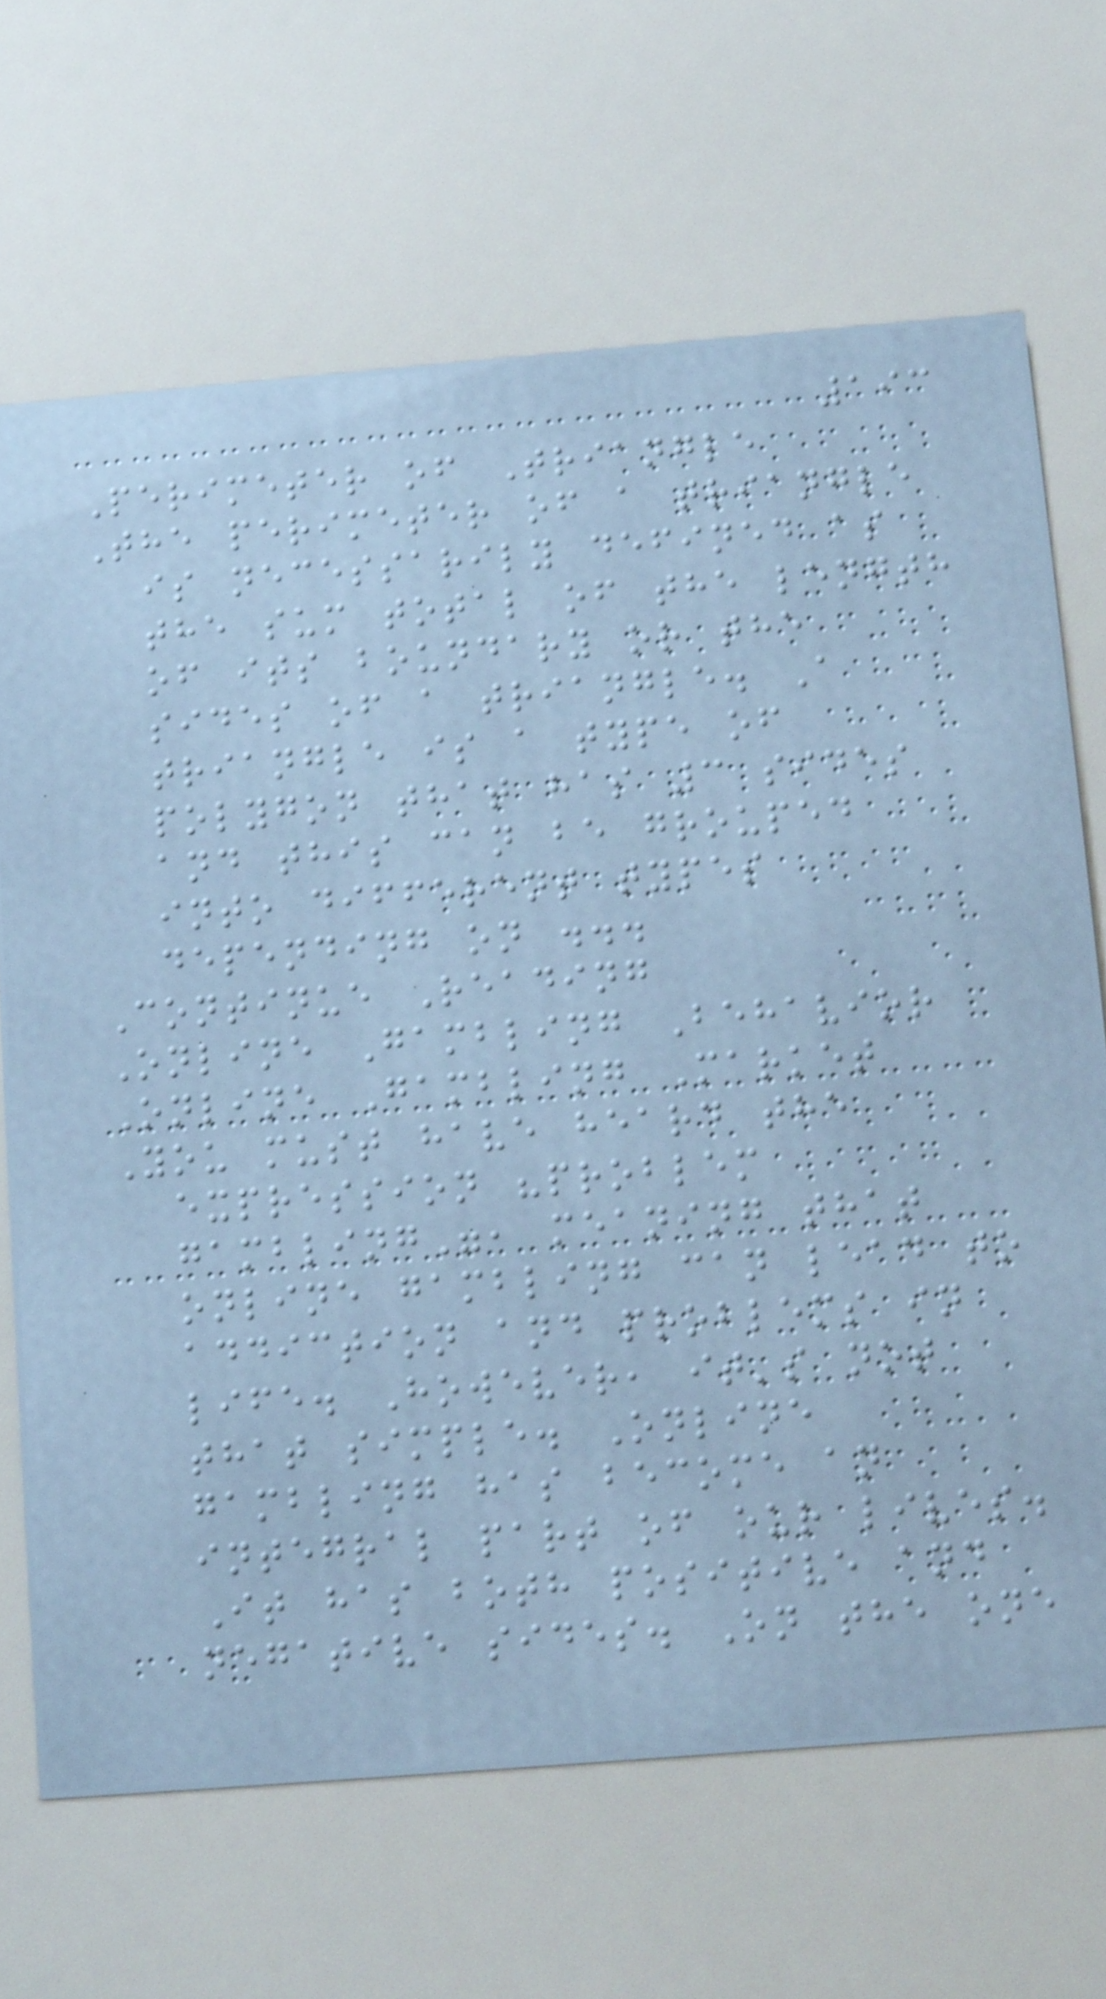193
Perimeter of Triangle
The perimeter of a triangle
is necessarily defined as
the sum total of the length
of its boundary or the
sides of a triangle. A
triangle is a type of
polygon that has 3 sides
and this can be grouped
into different types
depending on ...
Continue Reading
Online Gambling Behavior
Online Gambling Market
You must have heard the
expression "problem
gambling", meaning that
online gambling can lead to
addiction and problems in
life. However, it's not
that simple. Online
gambling has become an
integral part of our lives.
It has both positive and
negative sides. On the one
